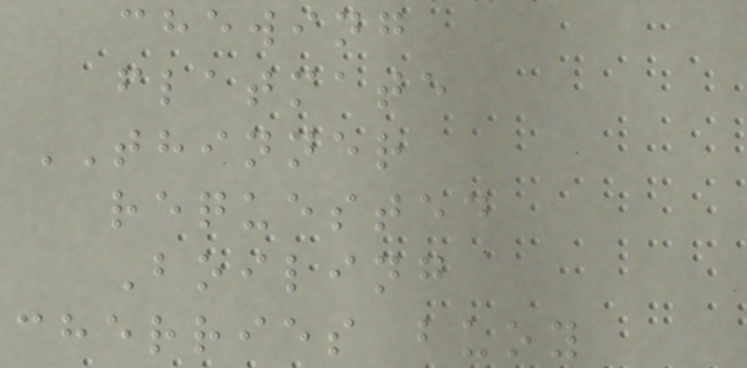chewing
flatmate
THINNER
requested
Boiling
cherries buoy
